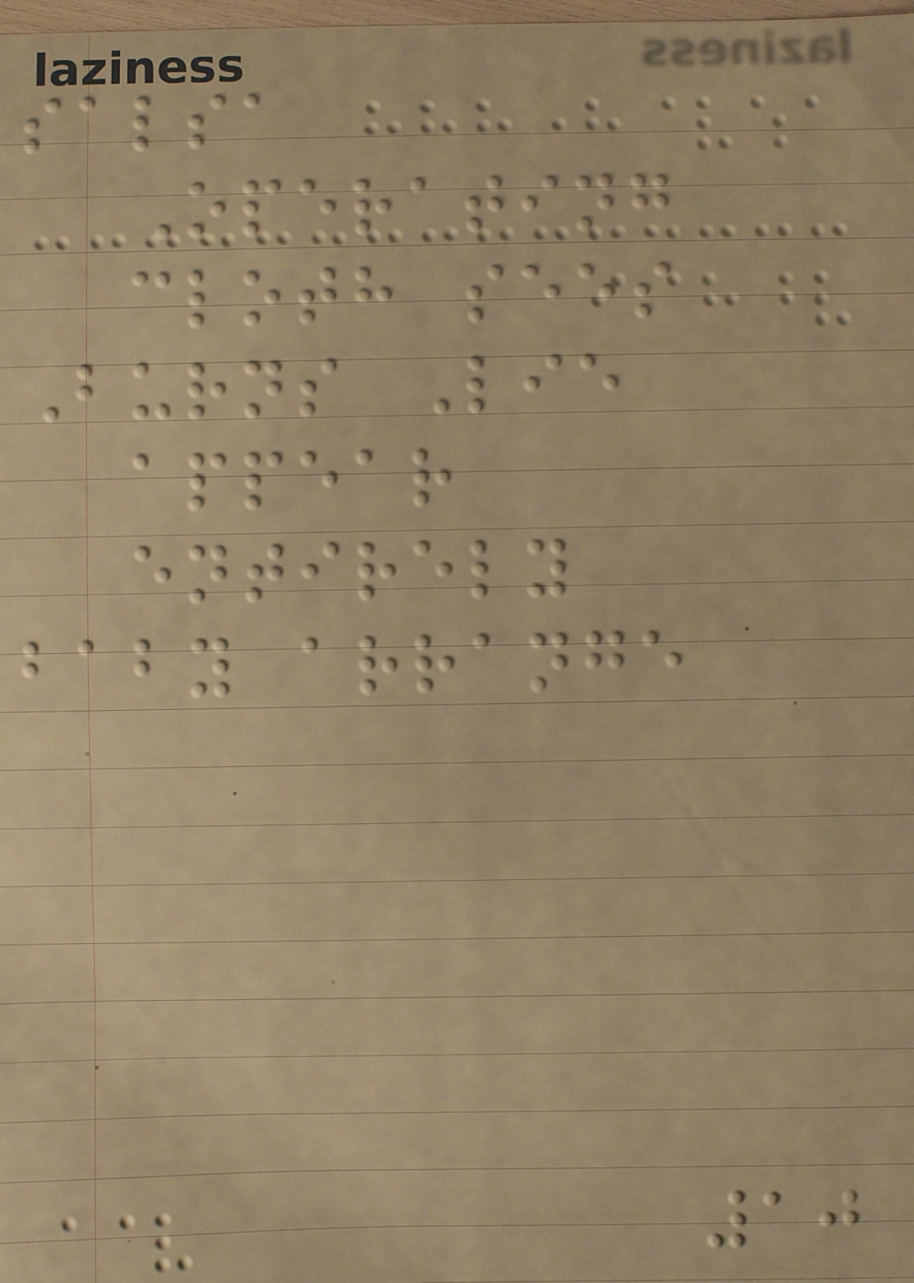salsa
Operating
cloth sees
Burns Lie
appear
entirely
baby arrange
10
